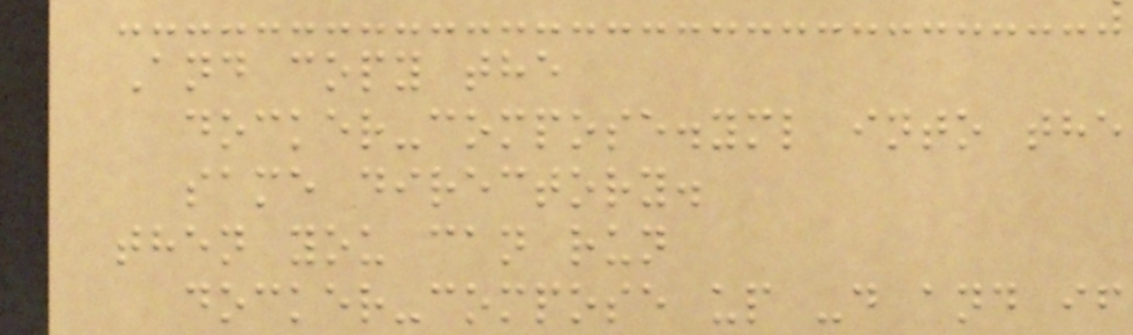And copy the
docker-compose.yml into the
same directory.
then you can run
docker-compose up -d and if
